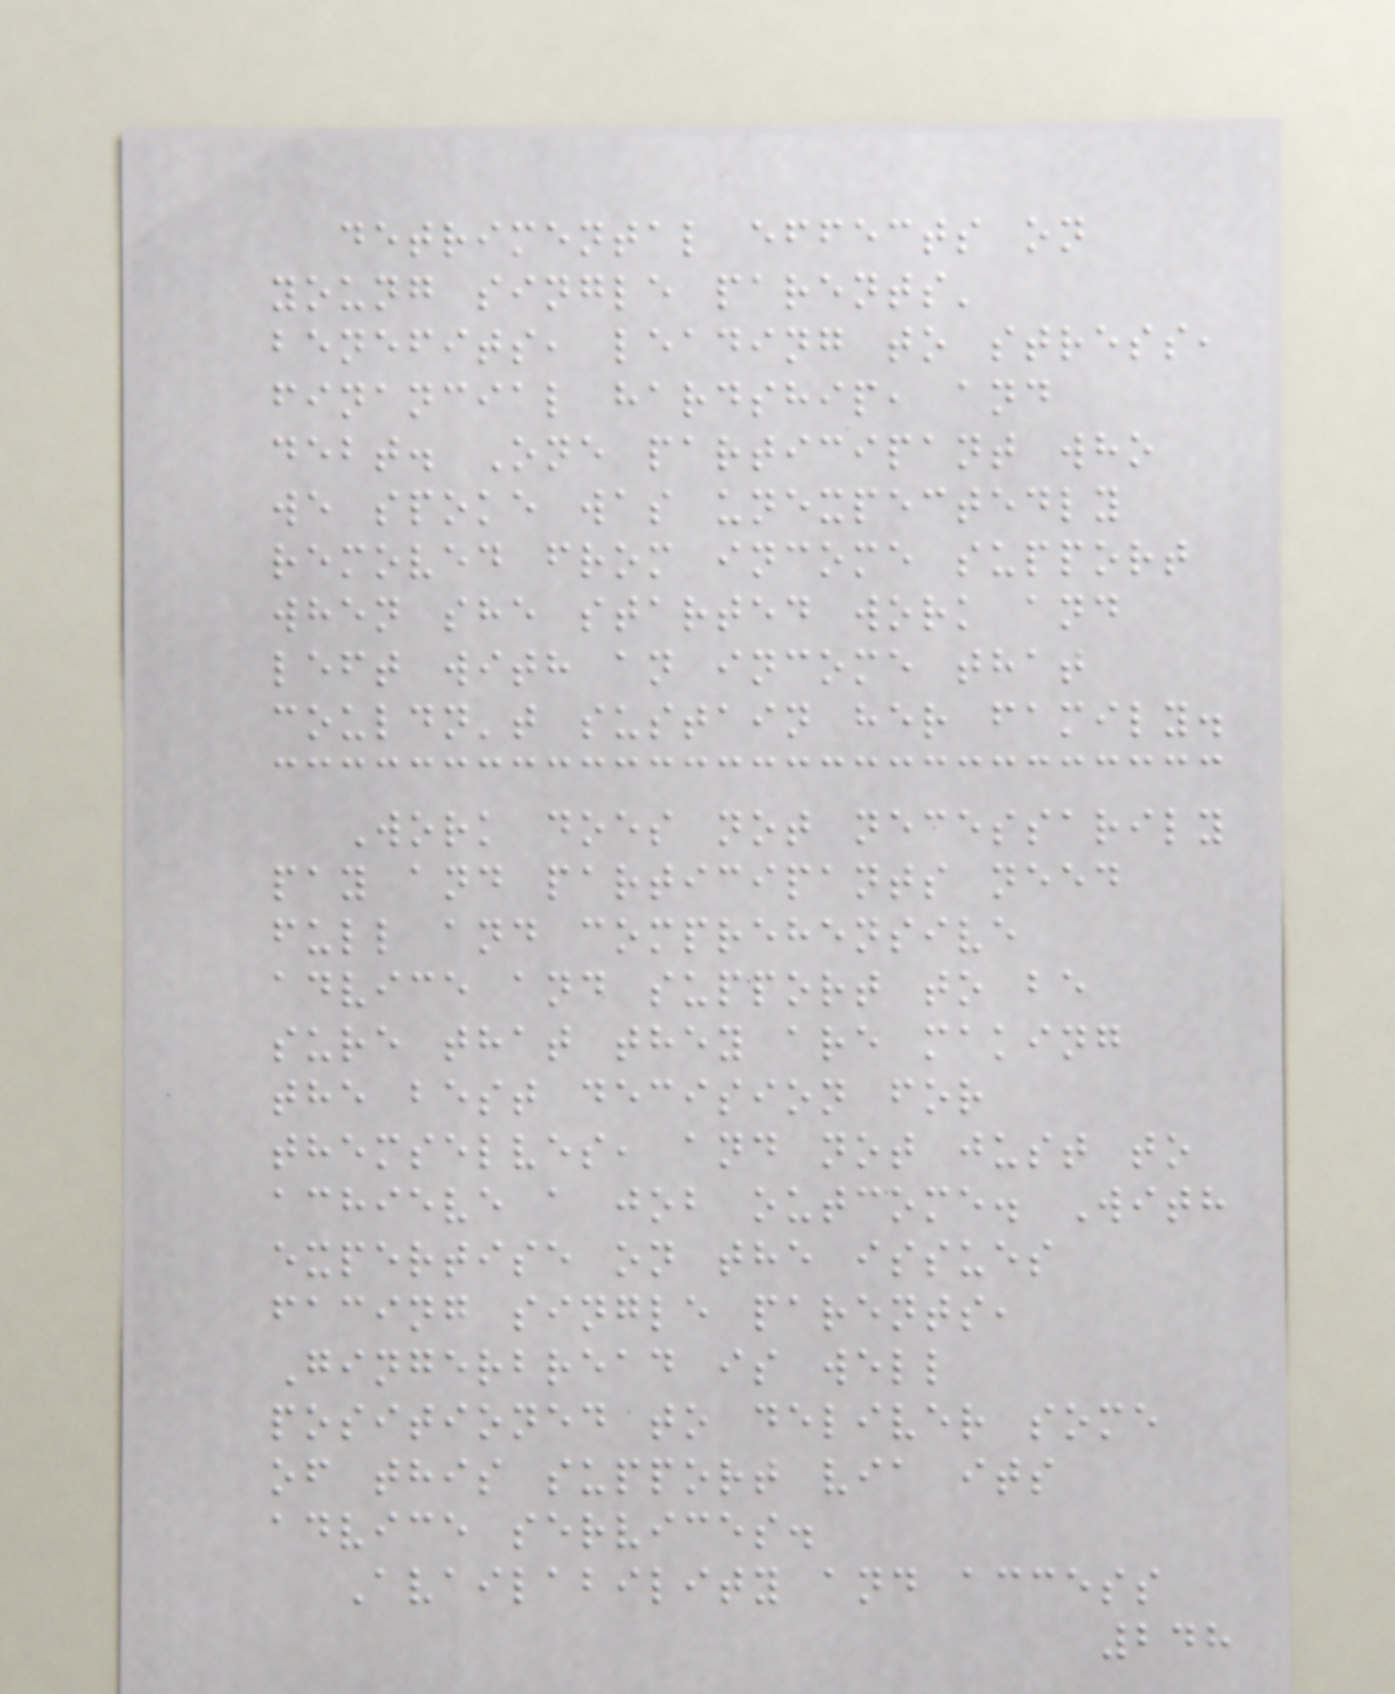detrimental effects on
young single parents'
benefits, leading to stress,
financial hardship, and
debt. One participant who
we spoke was unexpectedly
removed from income support
when she started work and
left with an income that
couldn't sustain her family.
Work does not necessarily
pay and participants need
full and comprehensive
advice and support to be
sure that they are making
the best decision for
themselves, and not just to
achieve a job outcome. With
expertise on the issues
facing single parents,
Gingerbread is well
positioned to deliver some
of this support via its
advice services.
Availability and access
248
